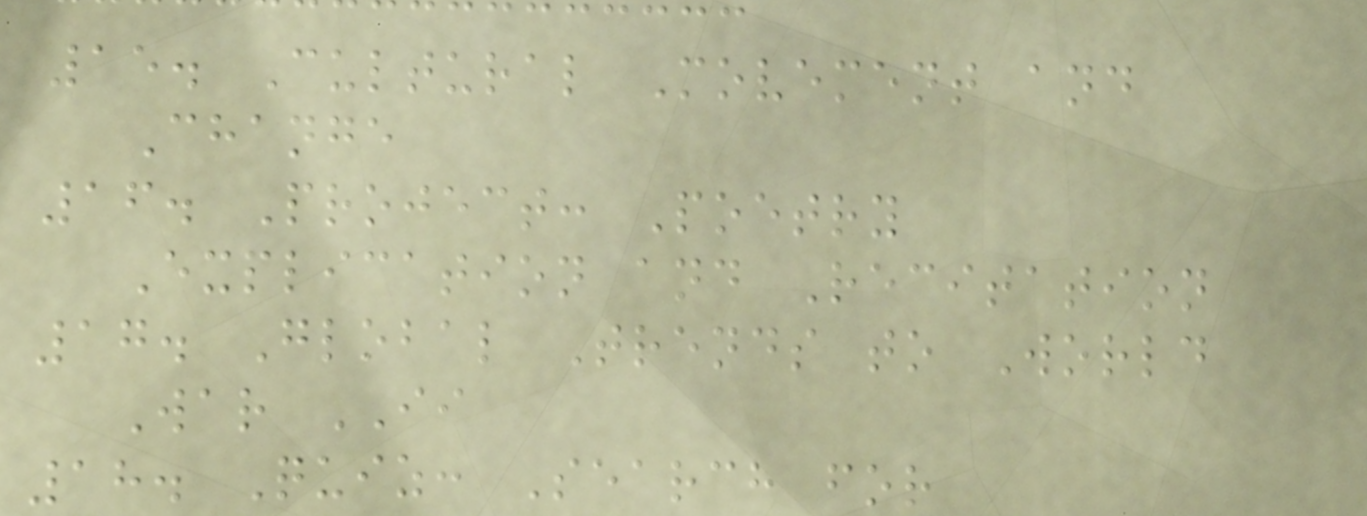15. Cultural Movement and
Change
16. Project: Poetry
Explication and Recitation
17. Global Trends to World
War II
18. Quiz: Search for
